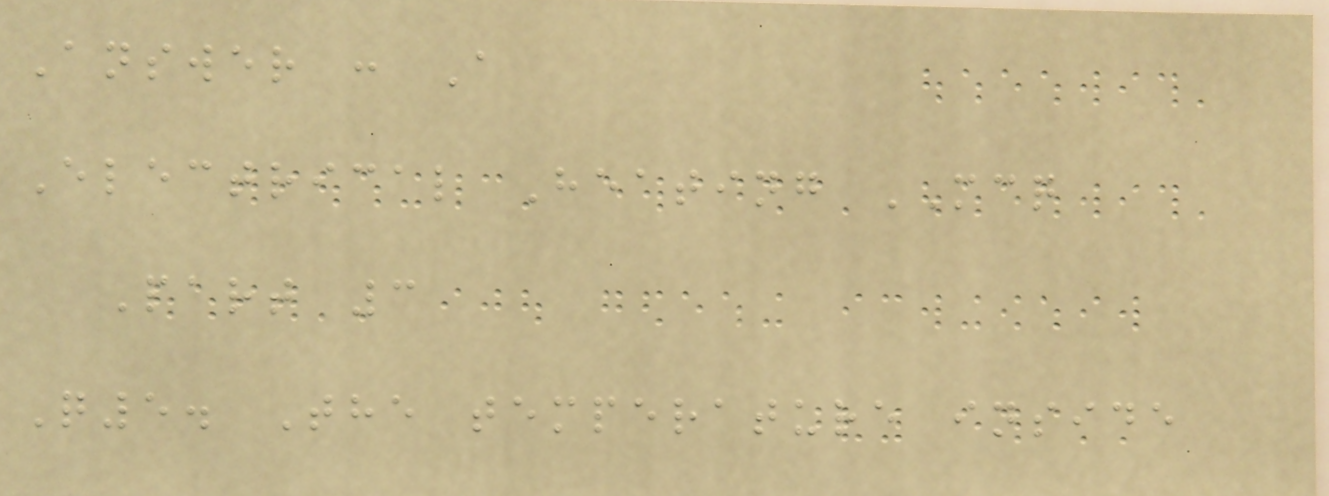Answer : A
Electrical Heating MCQ
Part 3
Q5. The temperature inside
